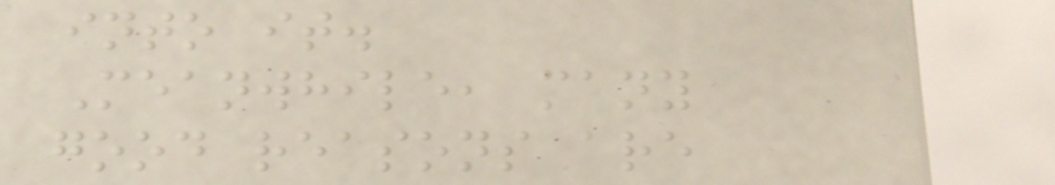into it.
Meanwhile, many
good reasons are
